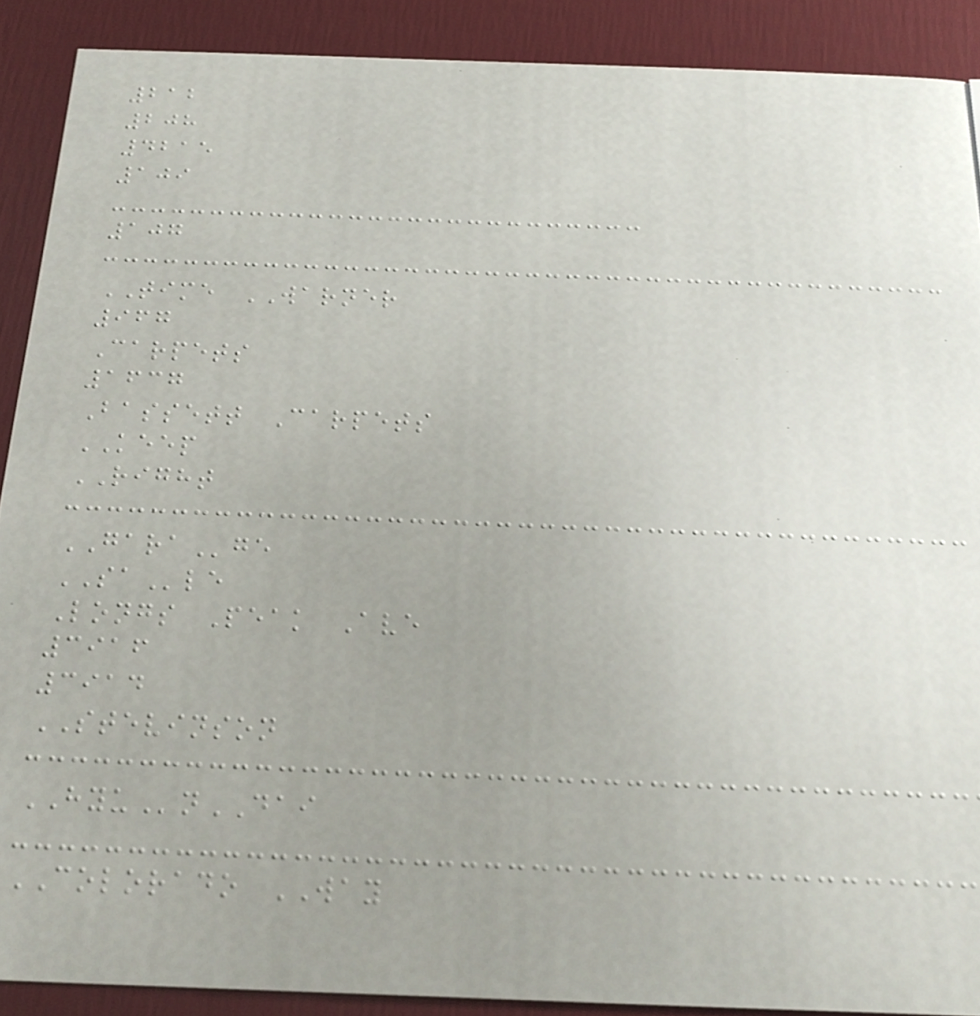212
208
4215
109
107
TIME WARNER
967
Carpets
1637
Bassett Carpets
KEEP
RIGHT
GARAge
SAle
Longs Peak Ave
3916
3914
STEVINSON
HYUnDAI
COLORADO WAY
